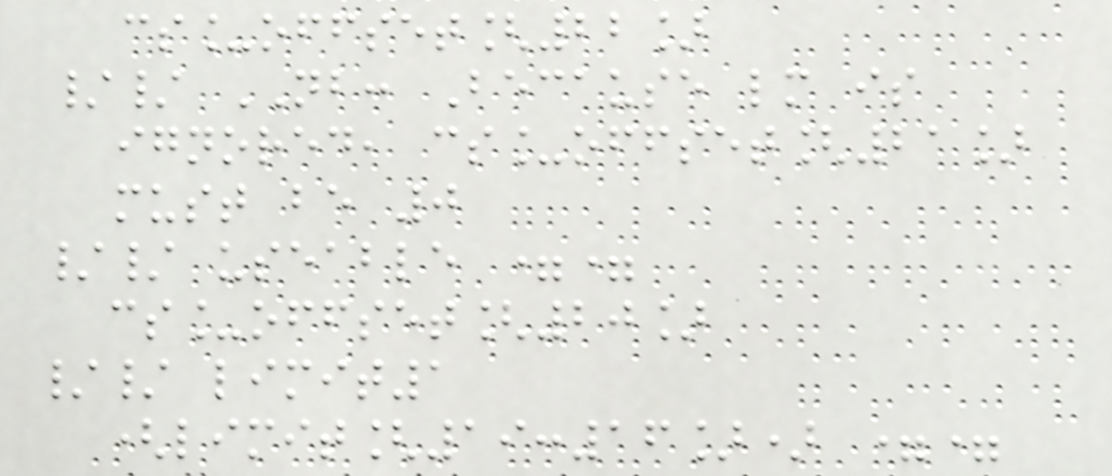cs_offset[22]
// NB: Because lm is
ignored, cs_offset[21]
must be 0
// useable ==
cs_offset[20]
// limit1
(limit[19:16]) ==
